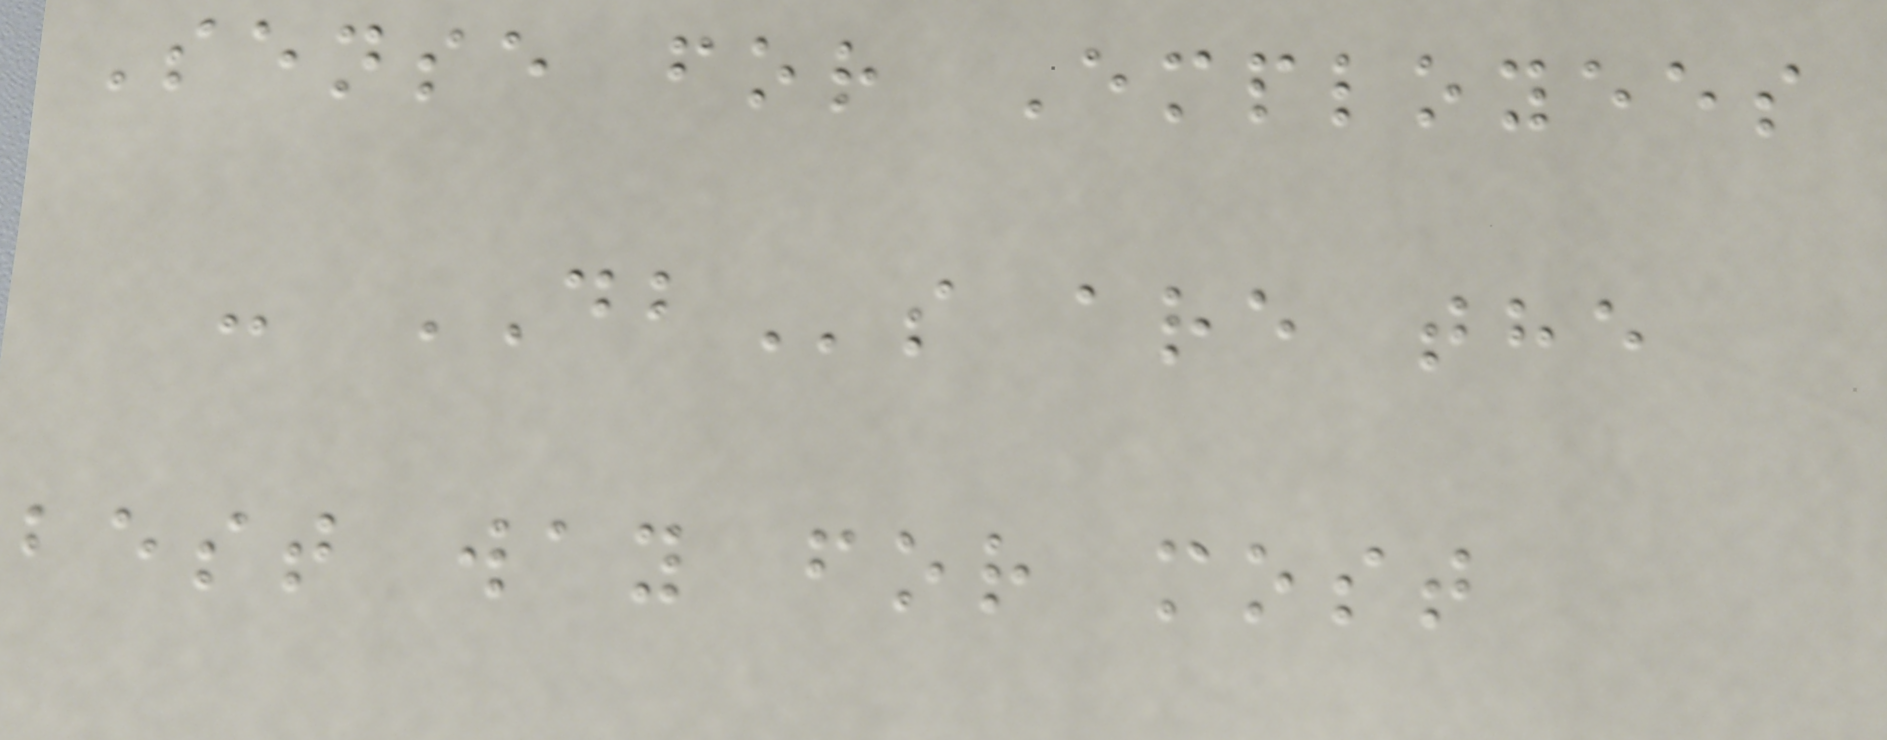Sense for Employees
- DBs are the
best way for most
